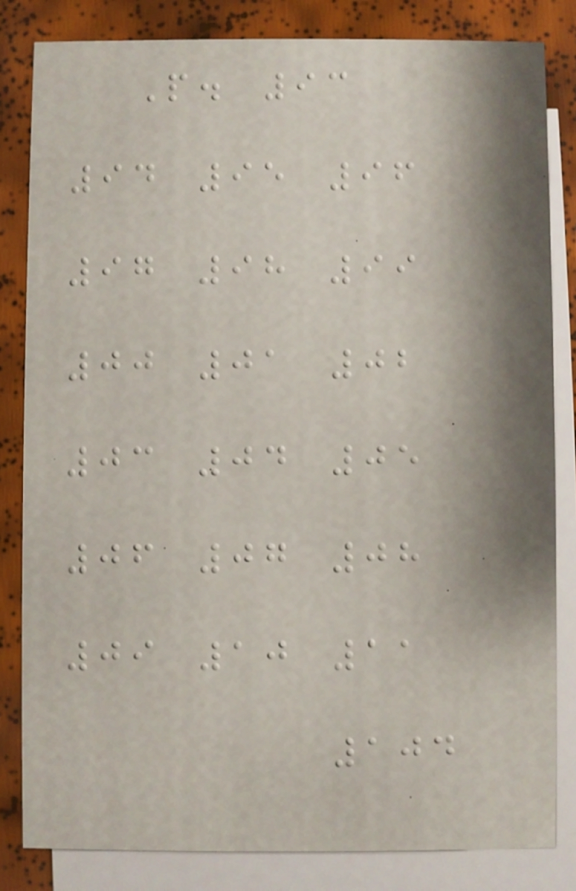P. 93
94 95 96
97 98 99
00 01 02
03 04 05
06 07 08
09 10 11
104
